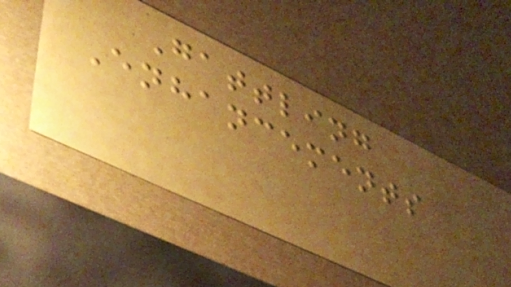Gattling
Enhancements
